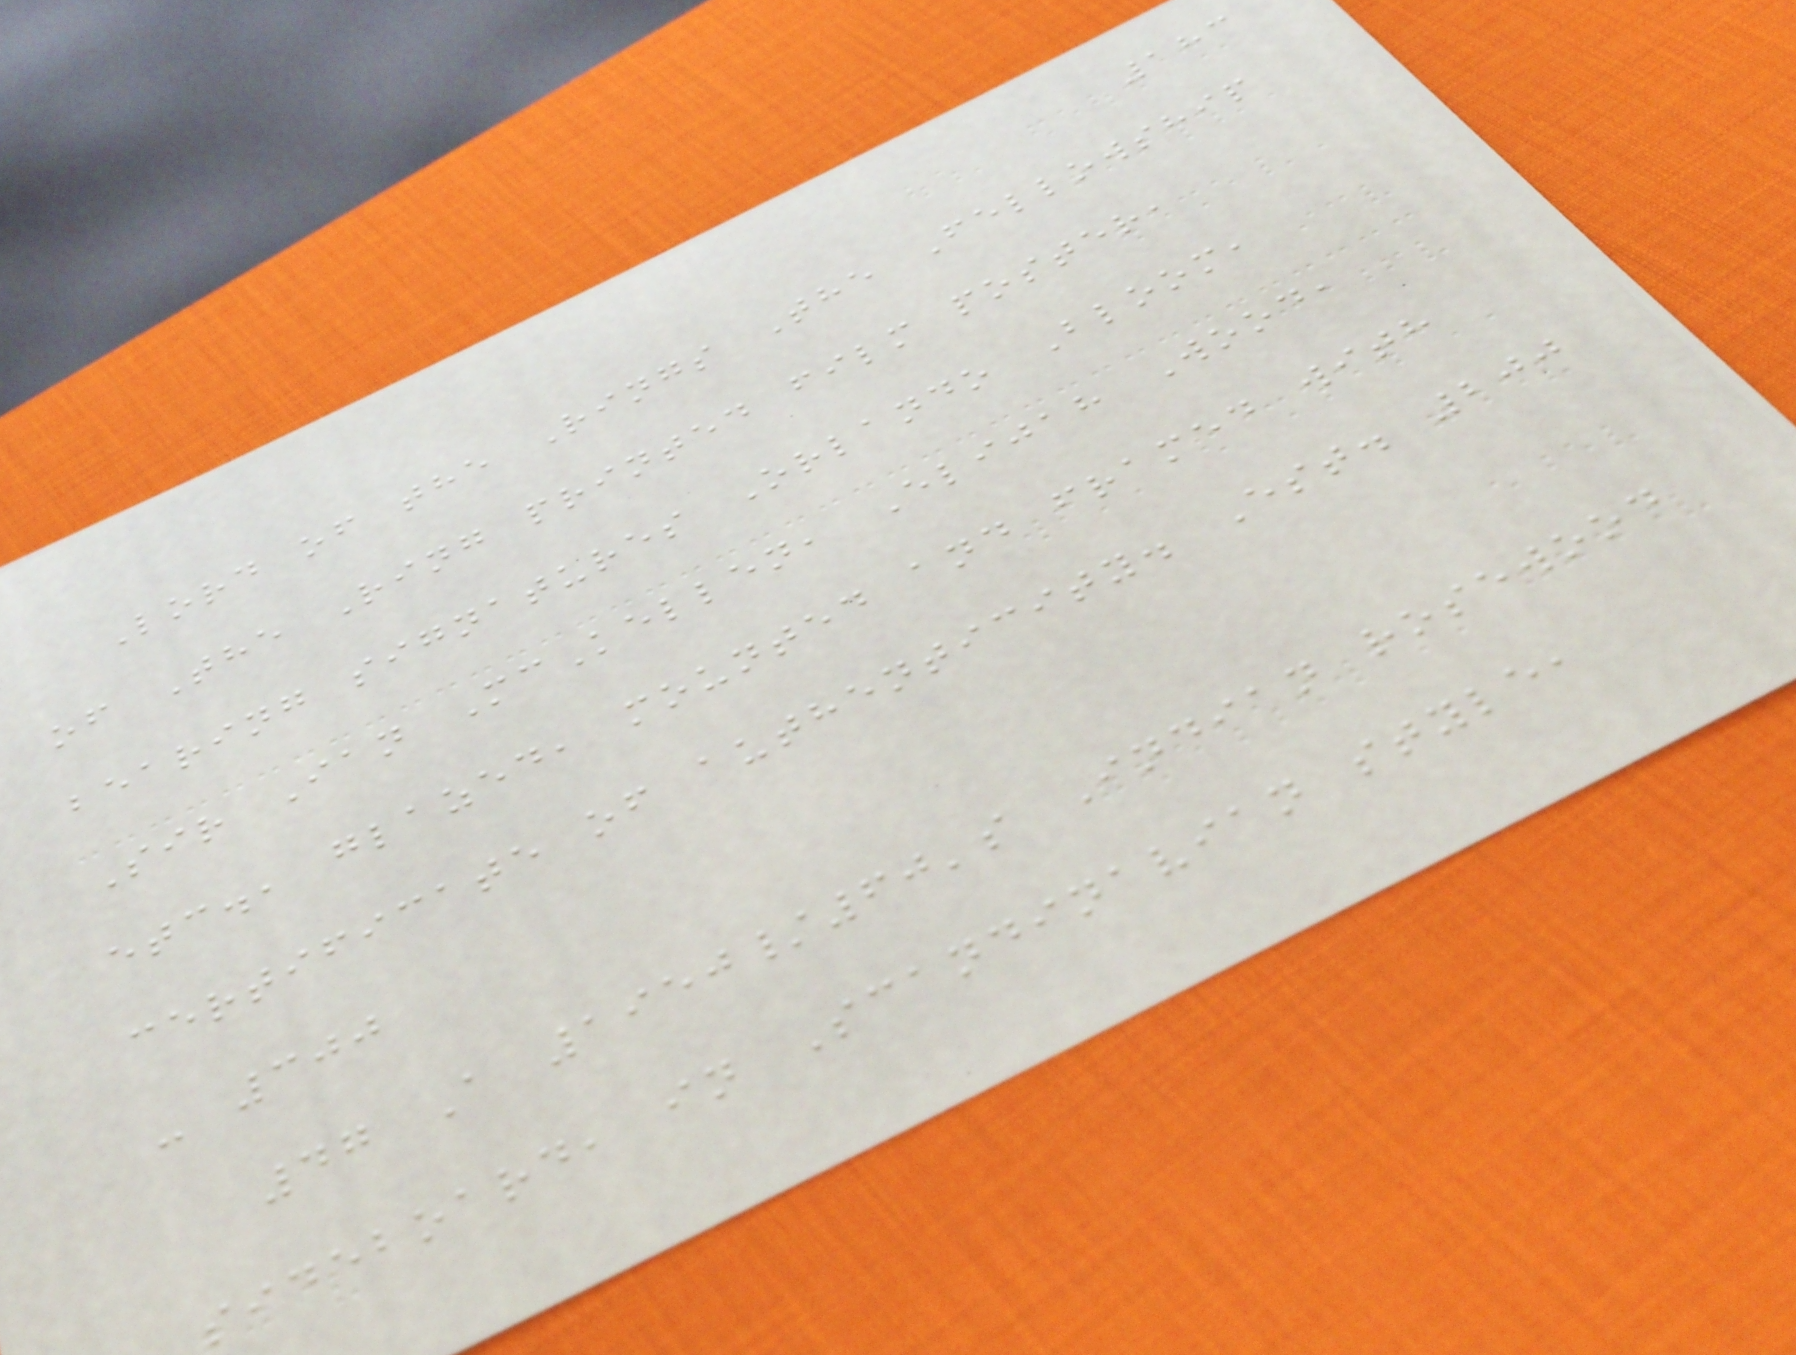183
Lord of the Rings The Fellowship
of The Ring printed film poster,
bearing signatures Orlando Bloom,
Sir Ian McKellen, Elijah Wood,
etc., glazed, mounted and framed with
certificate of authenticity. Est. 200
- 300
47 A 1950/60's Indian rosewood
sideboard, in Scandinavian style,
